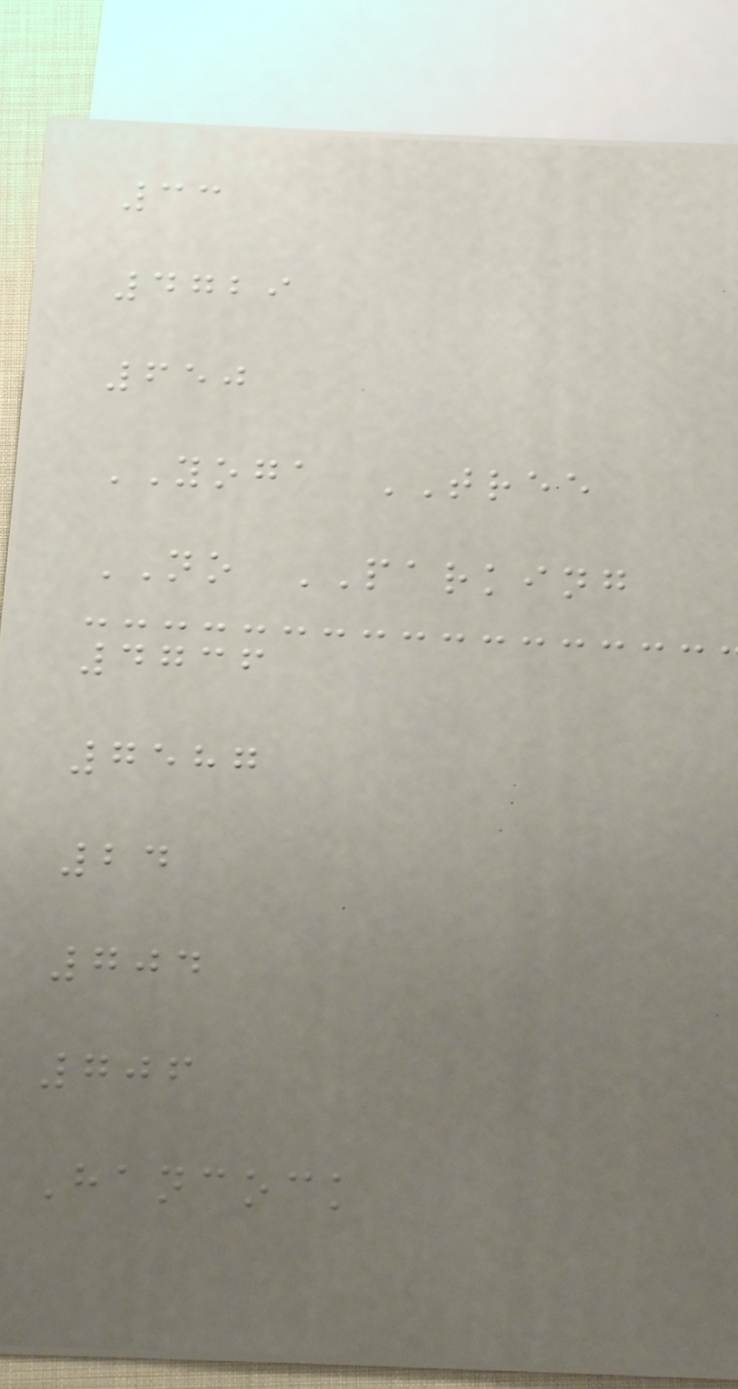33
4729
650
YOGA TREE
NO PARKING
4736
7587
24
704
706
Hancock
